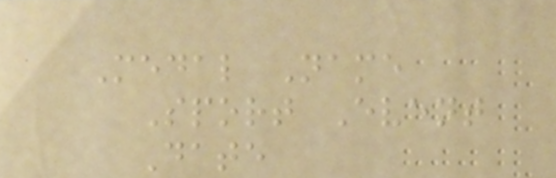Medal Name
Sport Event
Date
